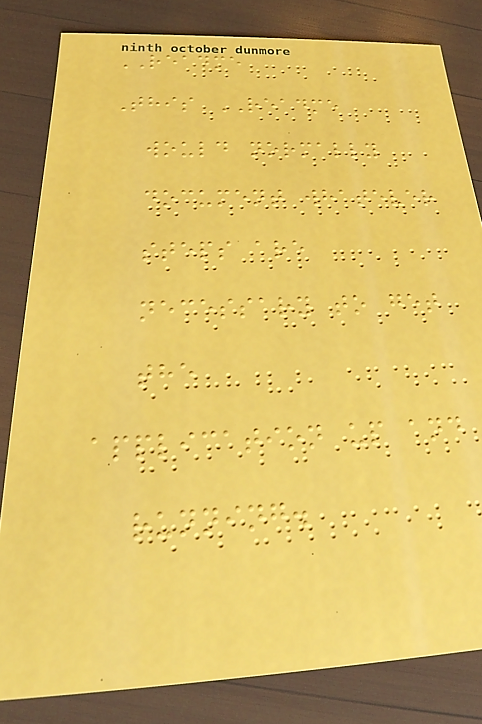README
This README
would normally
document whatever
steps are
necessary to get
the
application up and
running.
